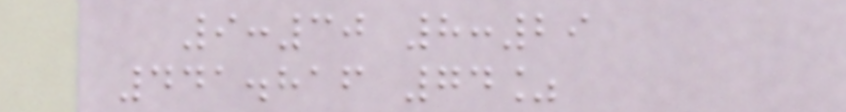9:30 8:29
441.816 74%
